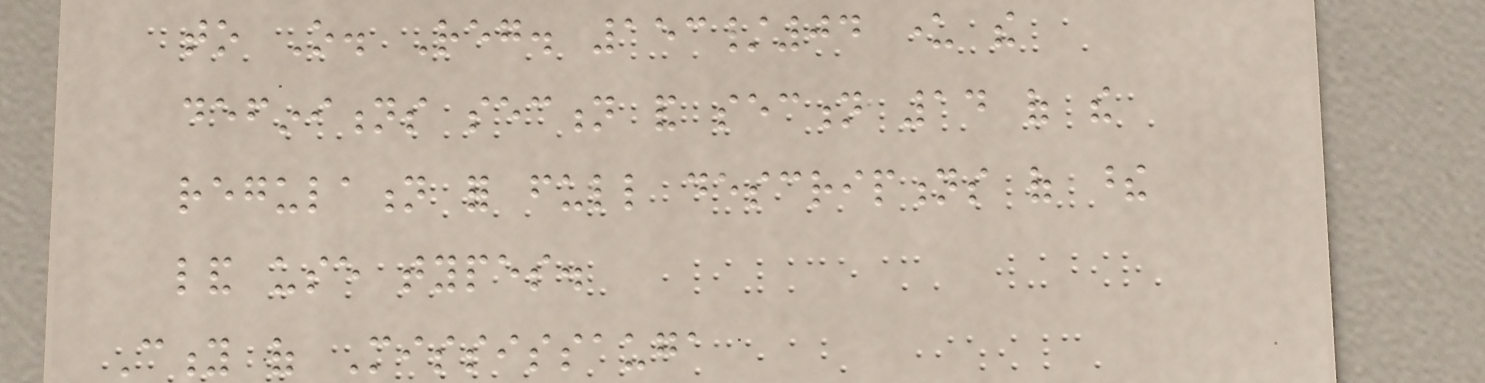to O. Reg. 153/04 under the
definitions section and section 14 of the
regulation for full descriptions of these
land use types.
City of Mississauga
